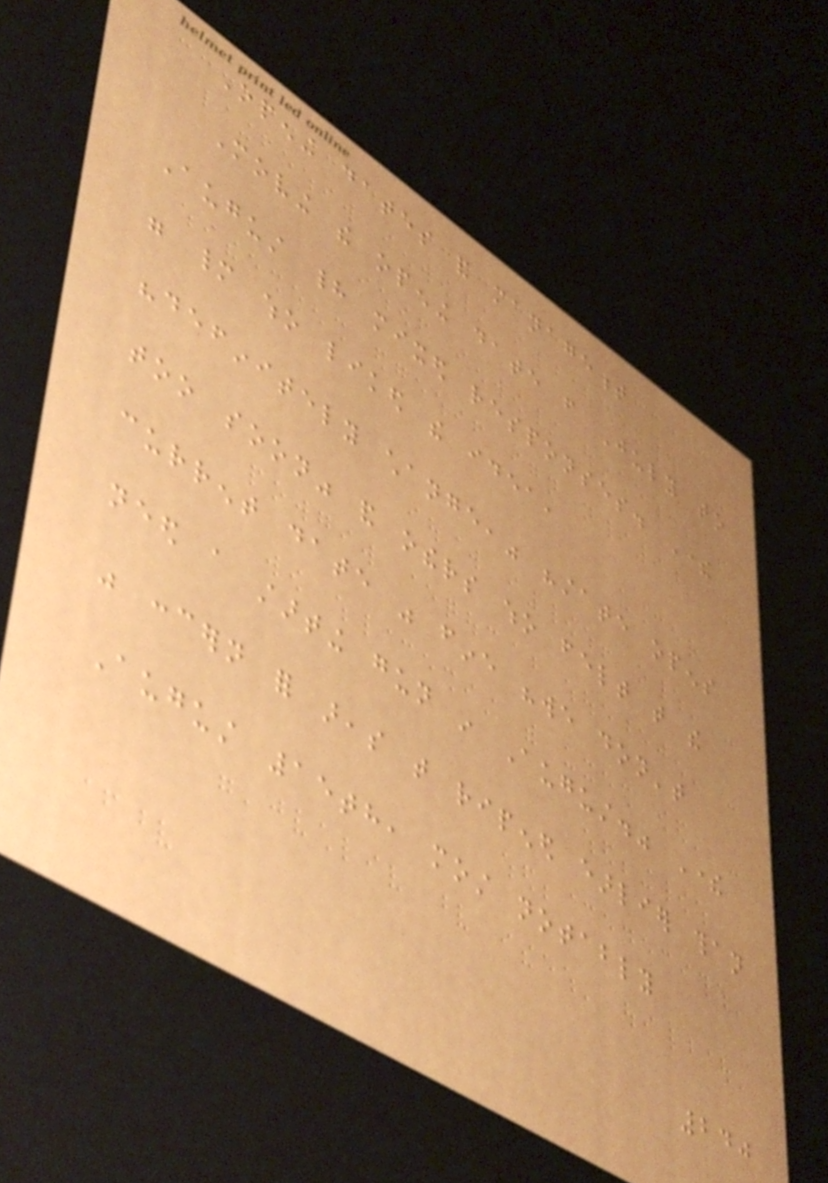Opening dates and management
Moving the opening date from July to
August had mixed responses. There
were many who liked the idea,
"definitely change," "state opens
too soon" and others who felt that the
current date was fine "we don't
need a starting gun in August." There
was concern for areas that ripened earlier than
August 15th, most notably
240
